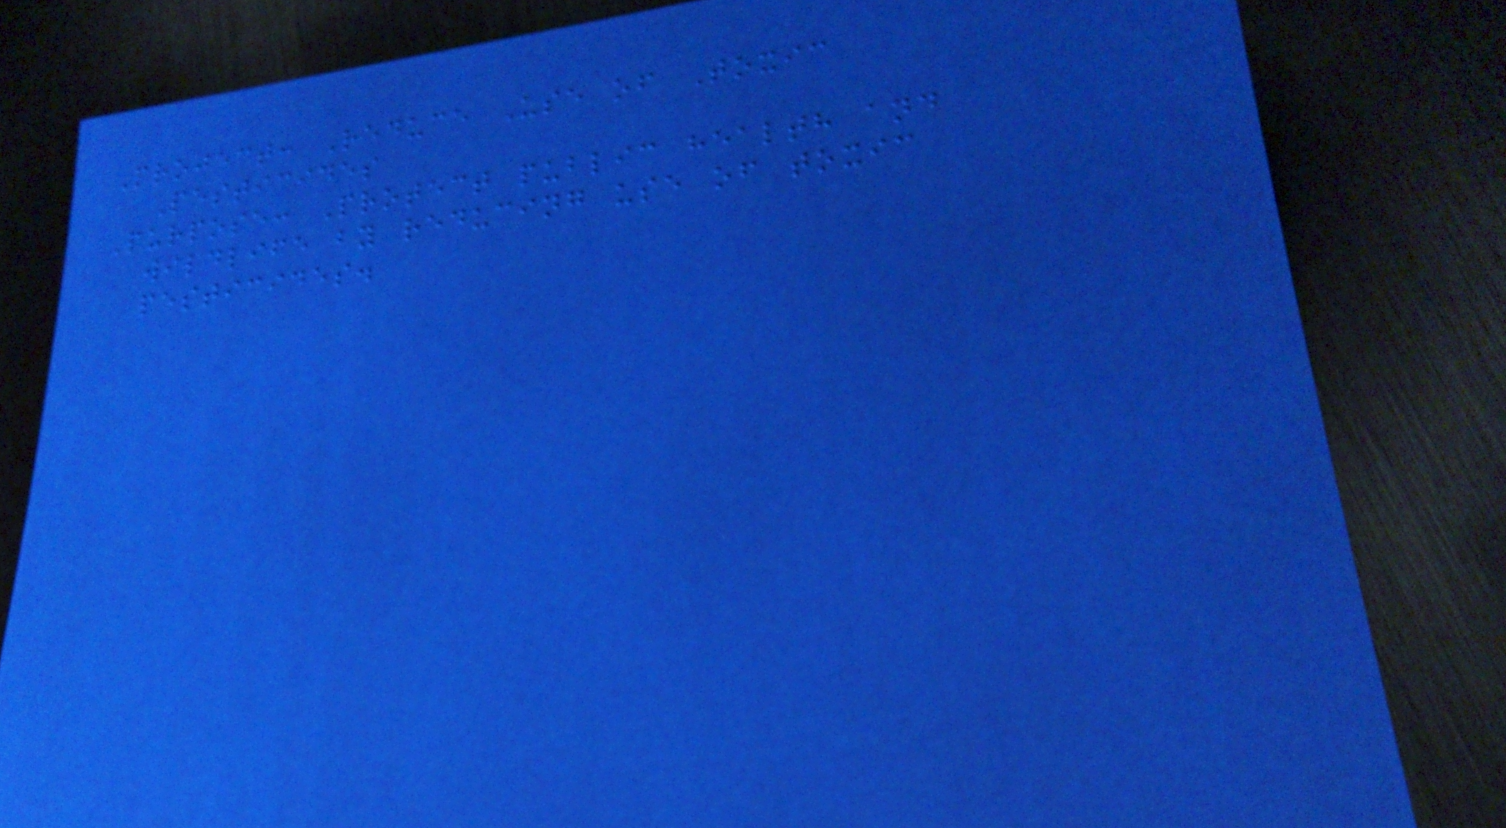Project: Reduce Use of Toxic
Pesticides
Purpose: Protect public health and
wildlife by reducing use of toxic
pesticides.
